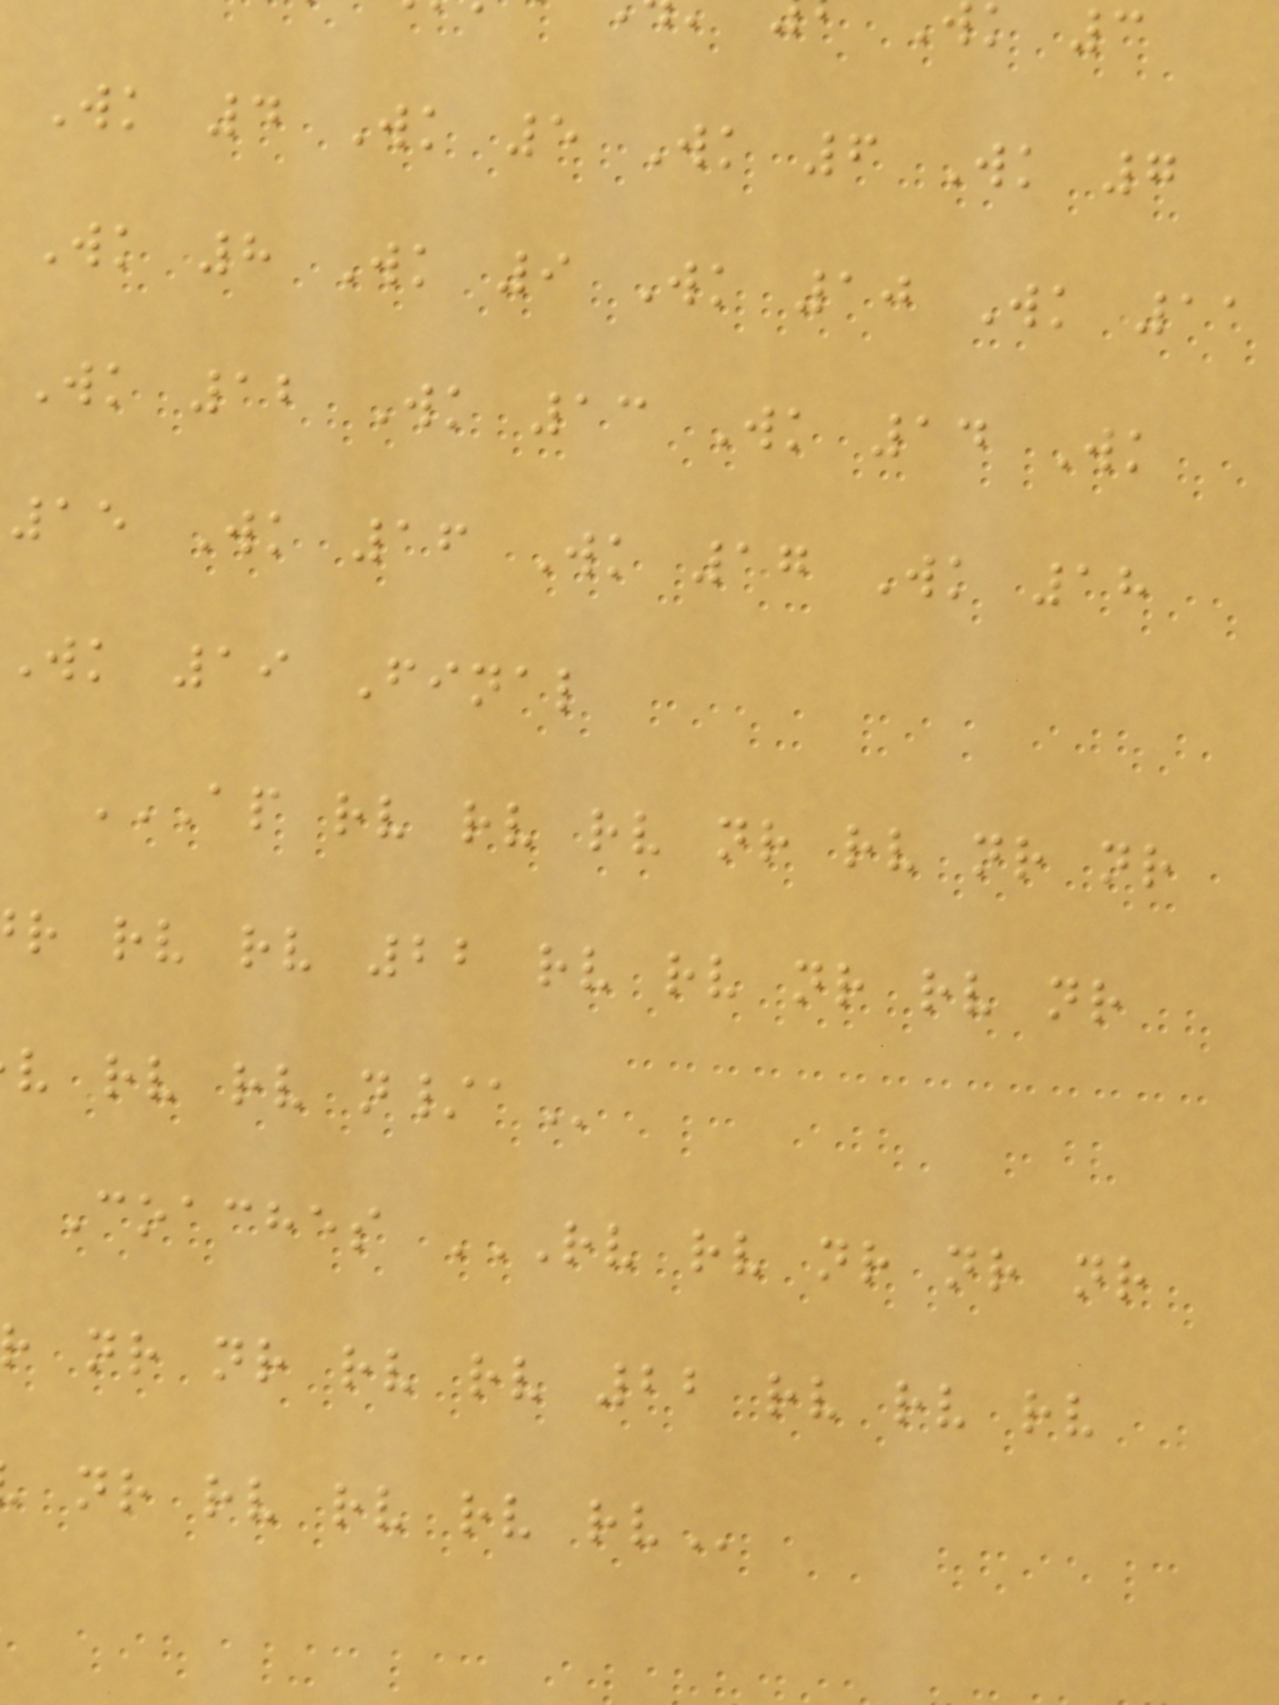Wk 4 Wk 5 Wk 6 Wk 7
Wk 8 Wk 9 Wk 10 Wk 11
Wk 12 Wk 13 Wk 14 Wk
15 Wk 16 Wk 17 Wk 18
Wk 19 Final
AP RV RV RV NR RV NR NR
r rv rv 22 rv rv nr rv nr
v rv rv
Coaches RV RV NR NR NR
nr nr rv rv 22 rv rv rv
nr rv rv rv
